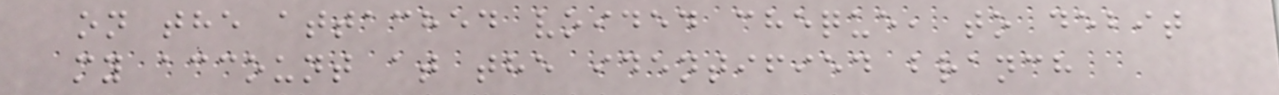on the attached voided cheque, to debit
my account at the identified branch
